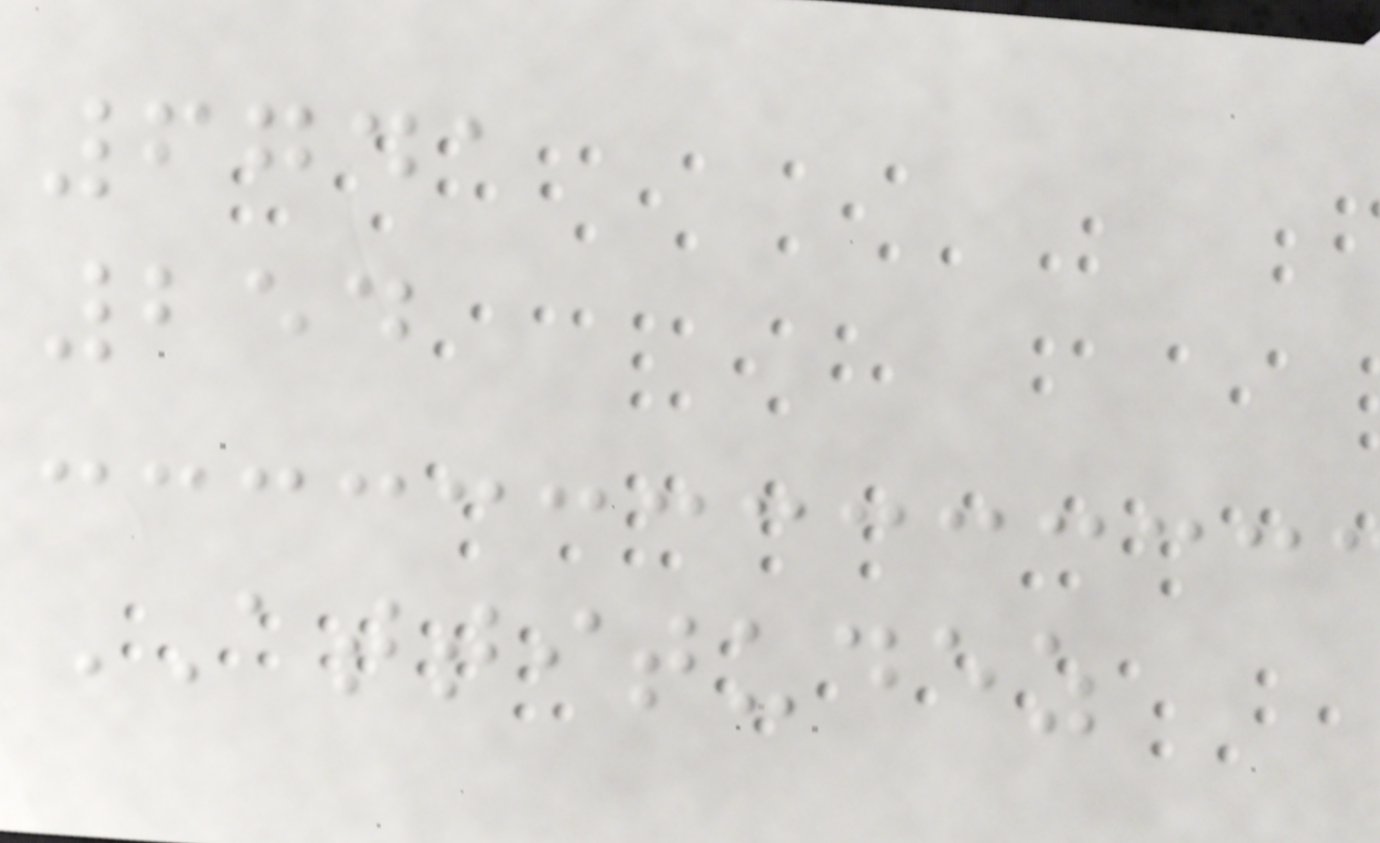6741
254
ATTITUDEZ
